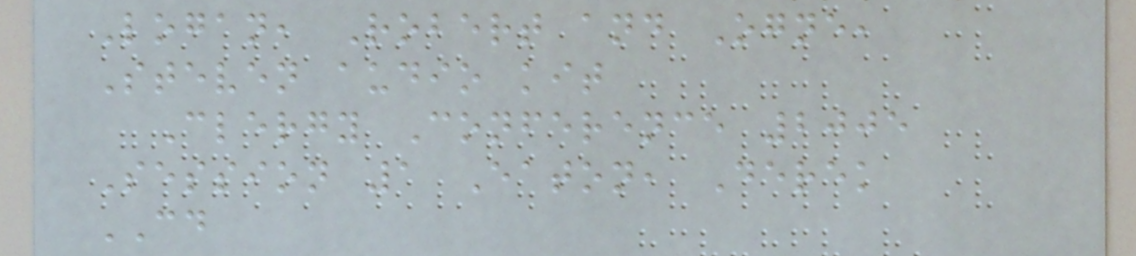Logan, Robert and Ogne,
Steven audio kit
Clergy Conference 2005
Session 1 Eaton, Derek
CD
